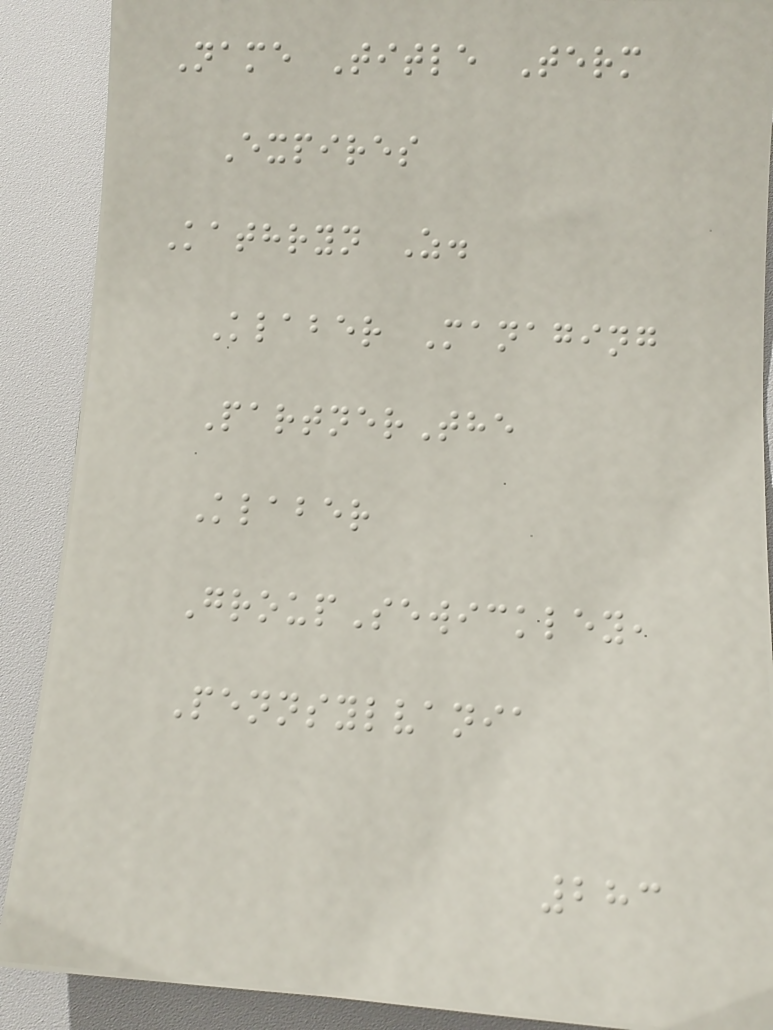Name Title Term
Expires
Kathryn Z.
Klaber Managing
PartnerThe
Klaber
GroupSewickley,
Pennsylvania
283
